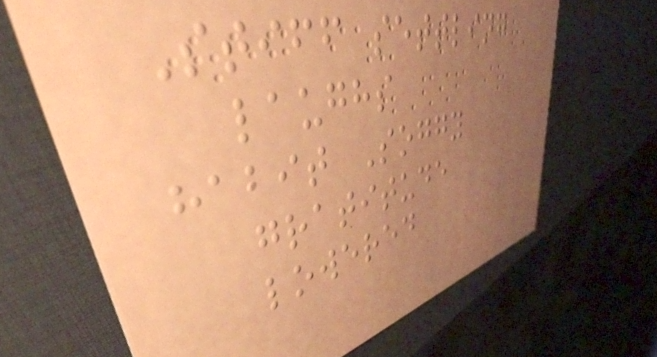Stiff settling
laughs
habit Soggy
gratitude
lowered
